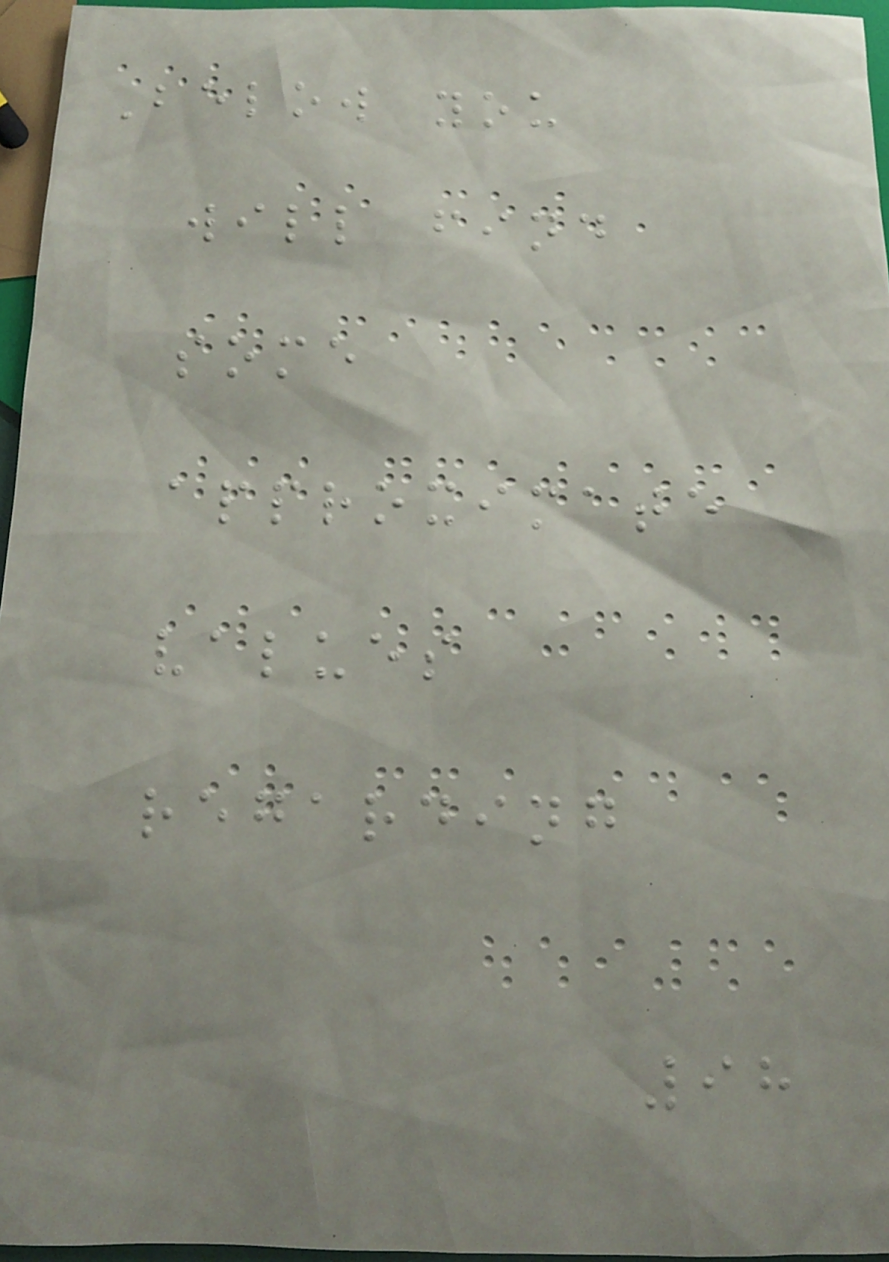Below you
will find
some
approximate
values
regarding
98
